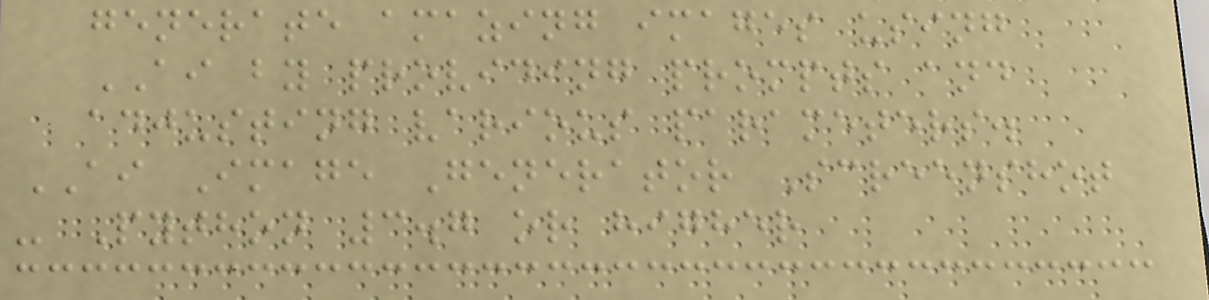generate amazing images using
AI by providing prompts and
adjusting various parameters.
AI Image Generator Screenshot
- Python 3.7 or higher
